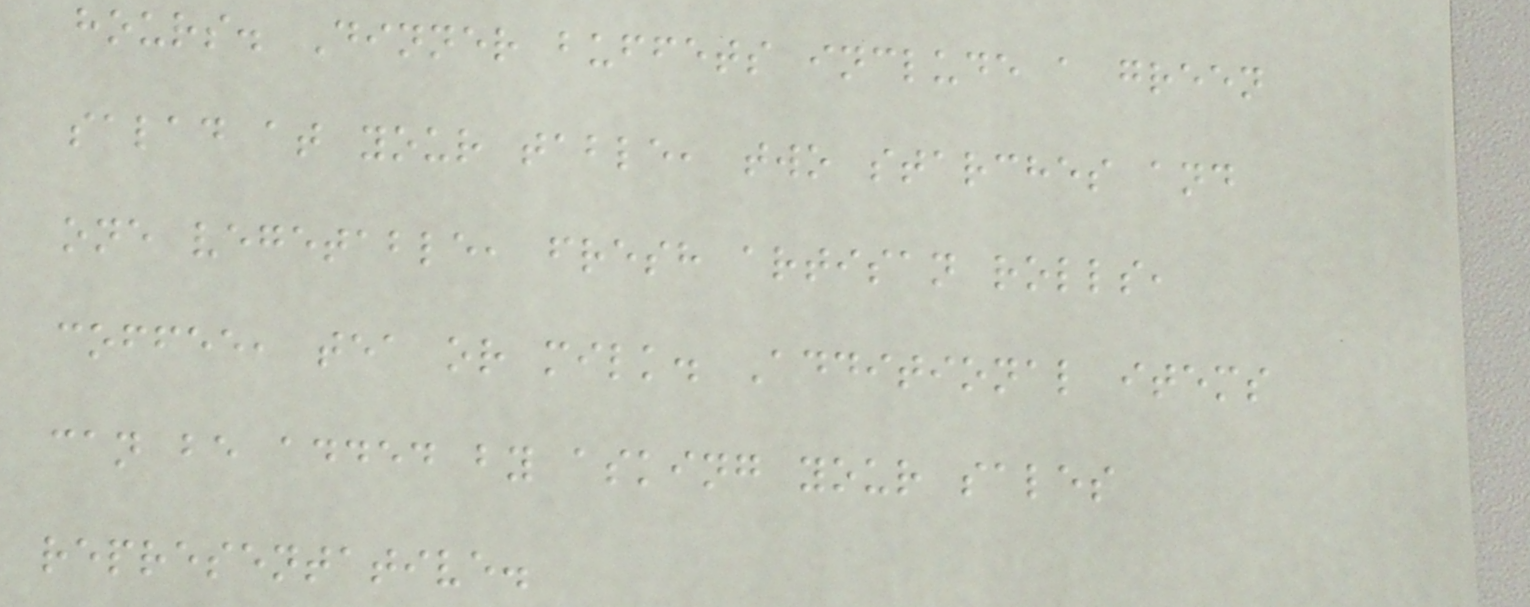hours. Dinner buffets include a green
salad at your table, two starches and
one vegetable, fresh artisan rolls,
coffee, tea or milk. Additional items
can be added by asking your sales
representative.
